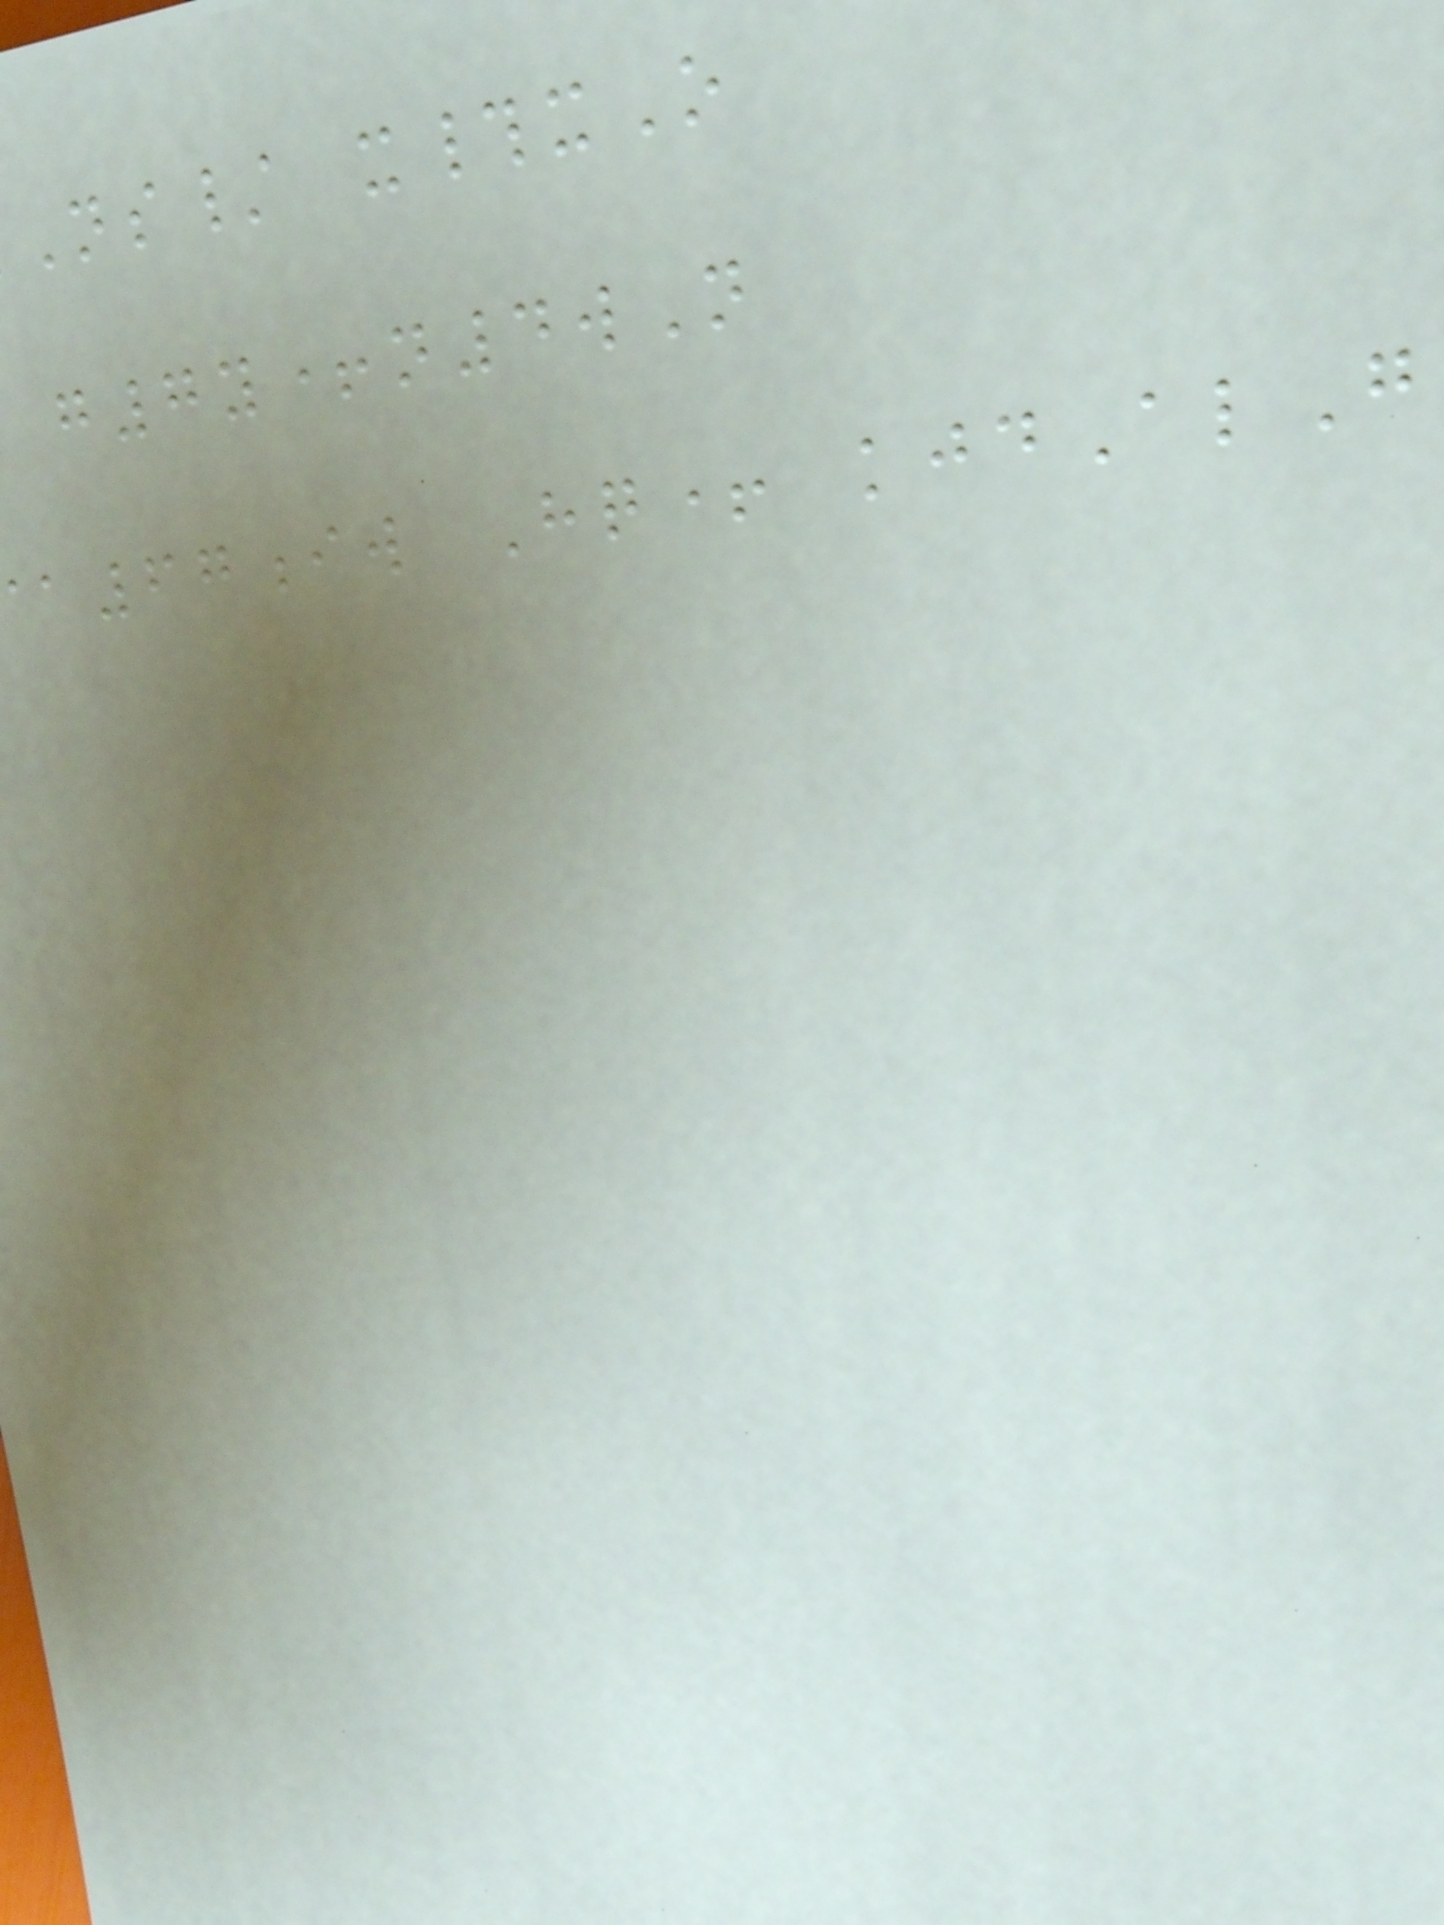ns/ x#xO
g7y+n4wN
67iw Hq+ kjdAlG
